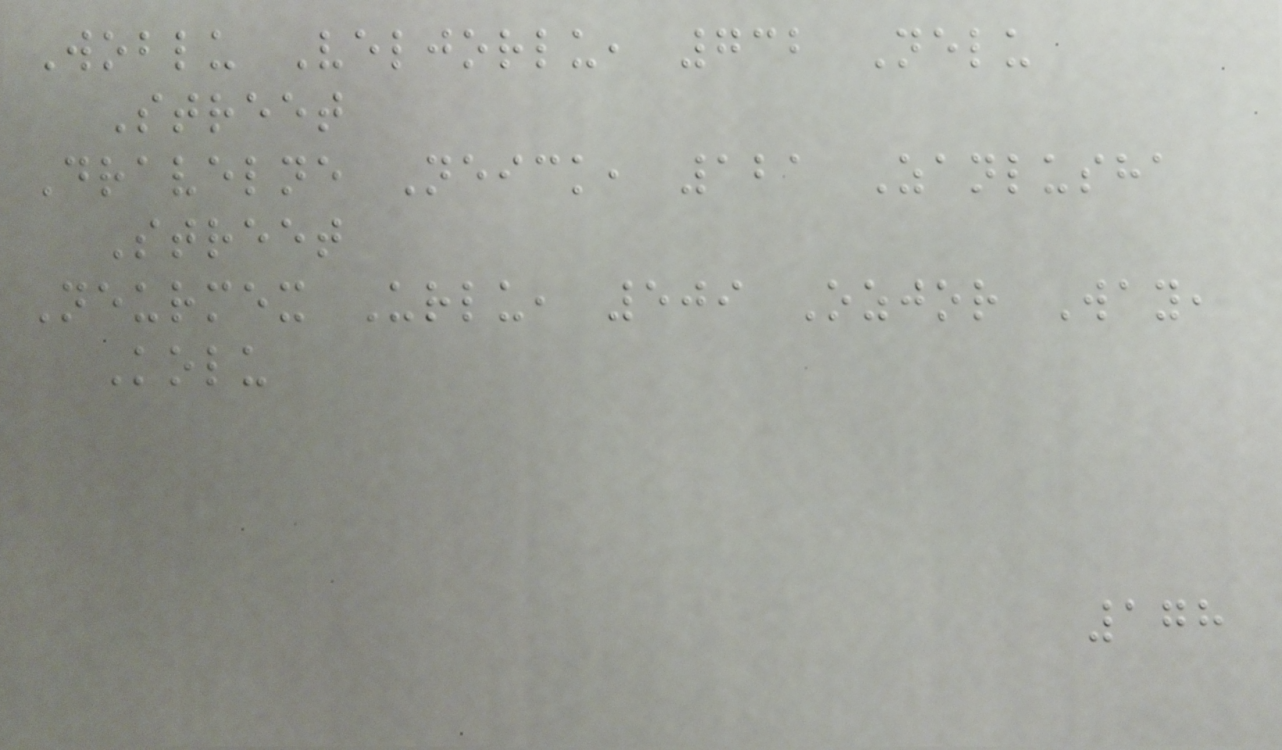Woblu Veljorlu, 732 Nelu
Street
Dravelne Neick, 121 Zanlusha
Street
Neurmex Urlu, 509 Ozjor Way,
Kolu
178
